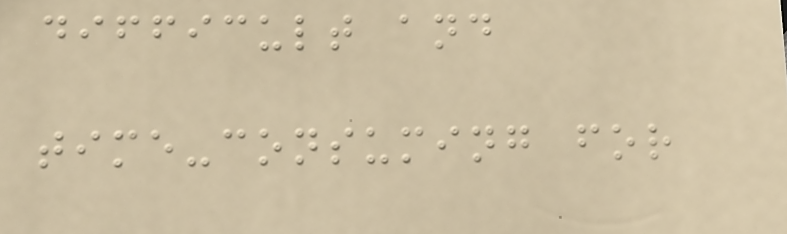difficult and
time-consuming for
